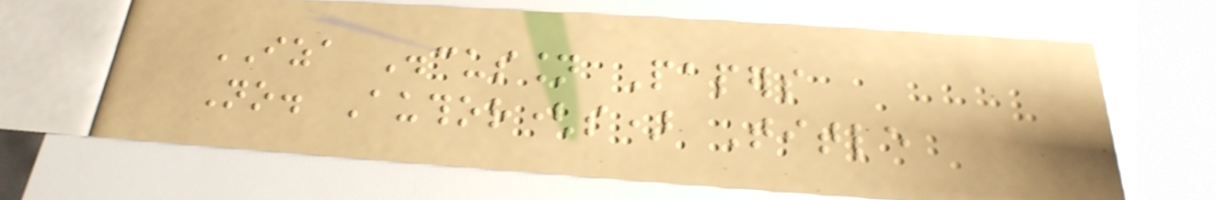IZA Discussion Papers
No. Author(s) Title
